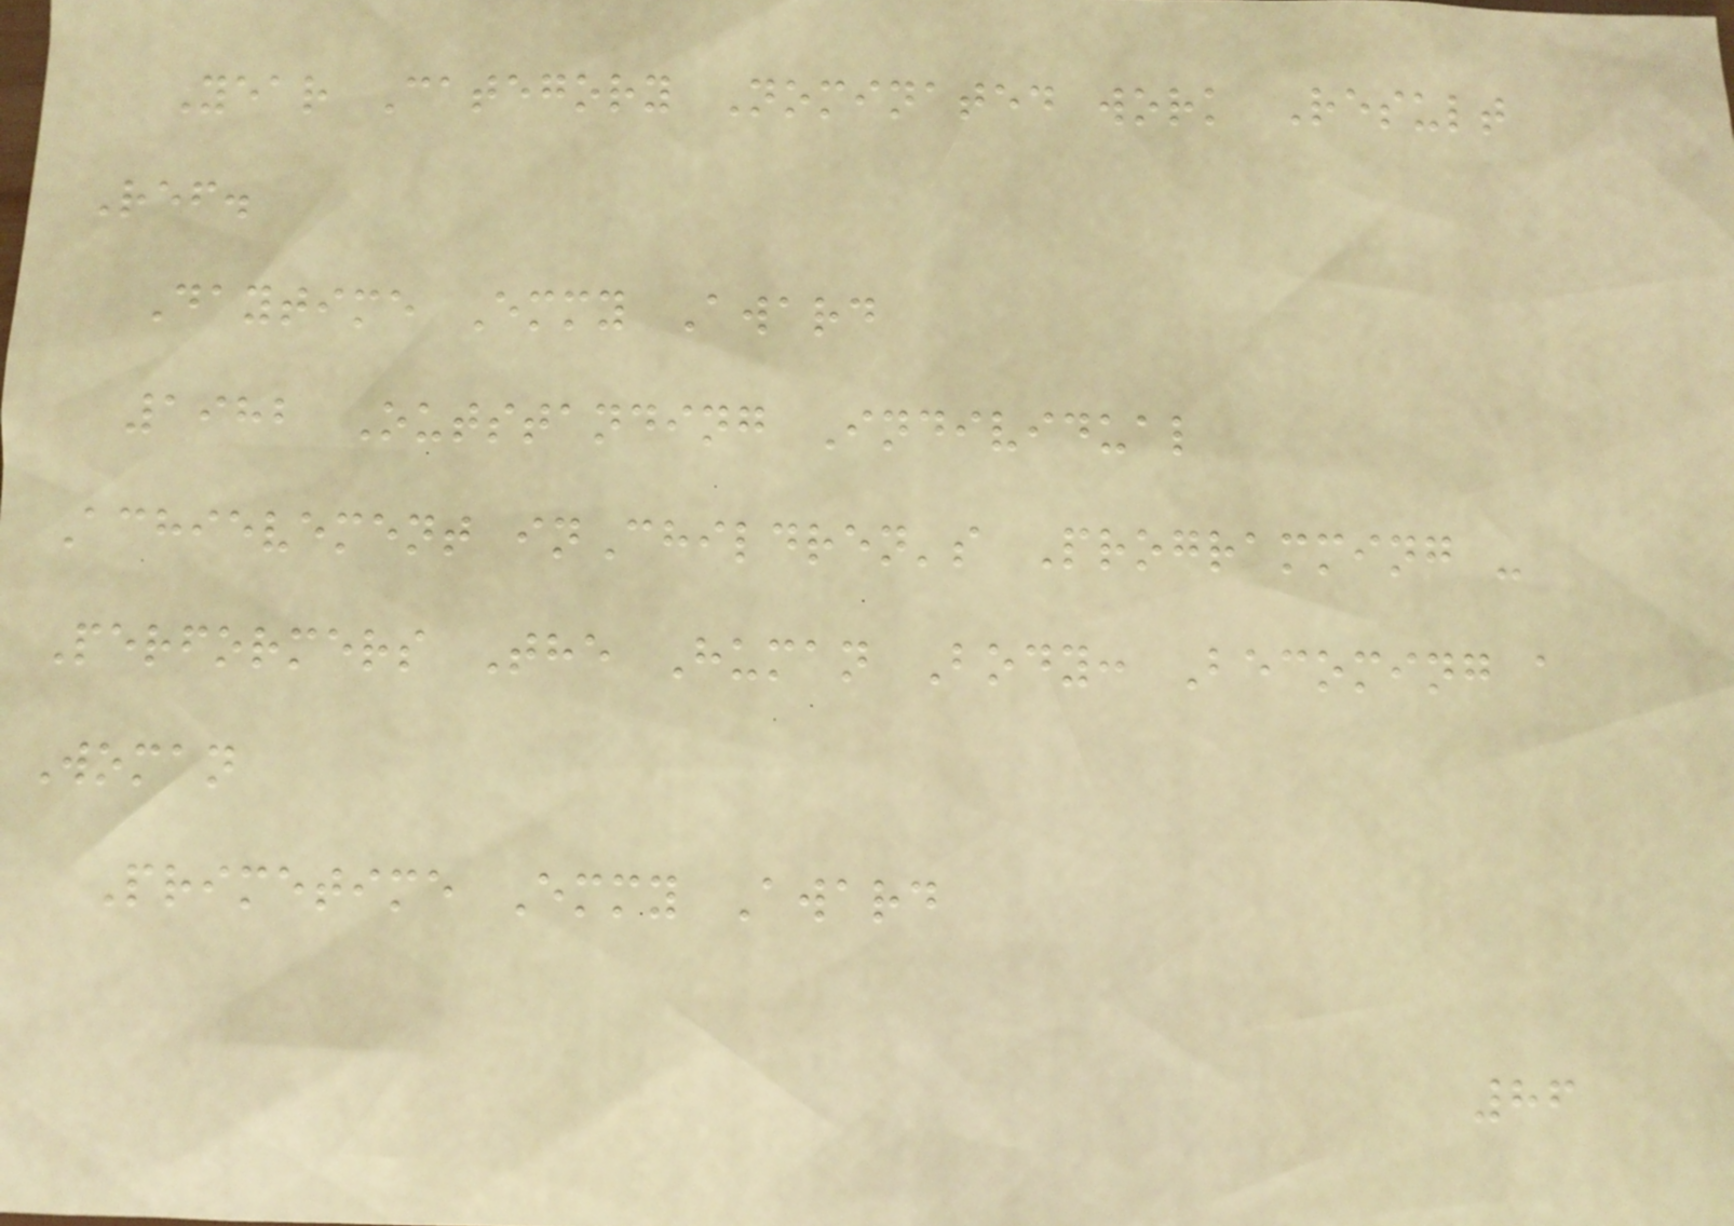Year Category Nominated work Result
Ref.
Daytime Emmy Award
1982 Outstanding Individual
Achievement inChildren's Programming -
Performers The Human Body: Becoming a
Woman
Primetime Emmy Award
86
